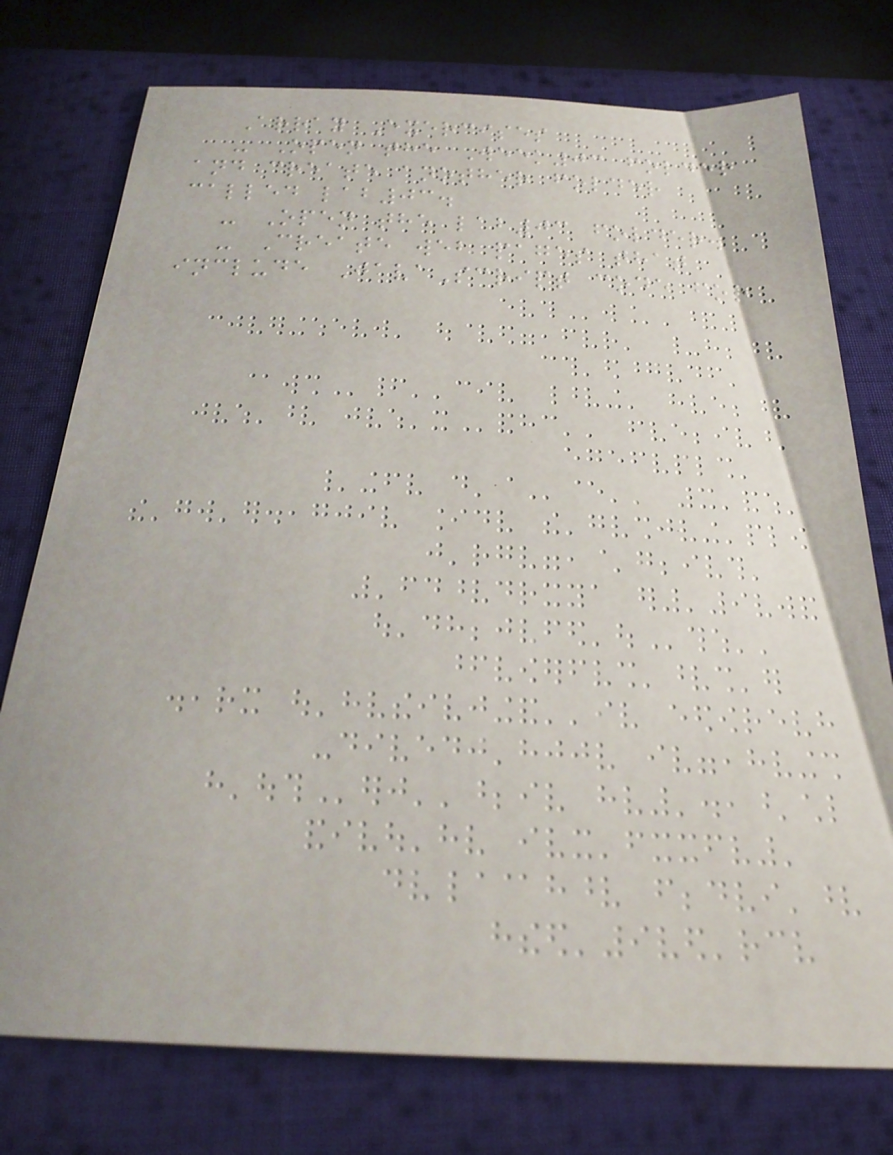Array Exercises
- Open the Week03 folder
and create another folder
called lab03.
- Open the lab03 folder.
- Create web pages that
include JavaScript code for
